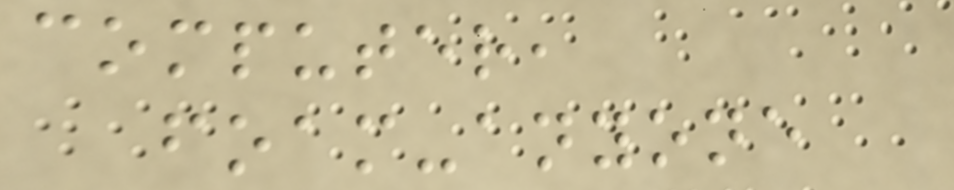computer,
foam-anyone
